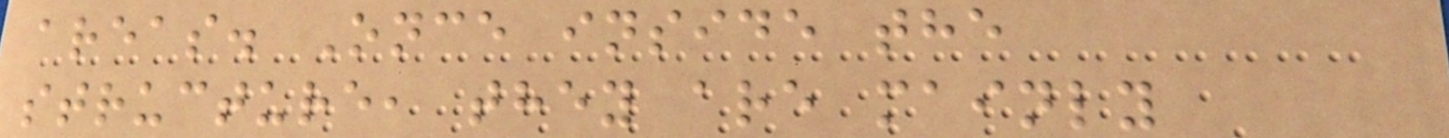areas. Once inside the
structure, they are mainly
